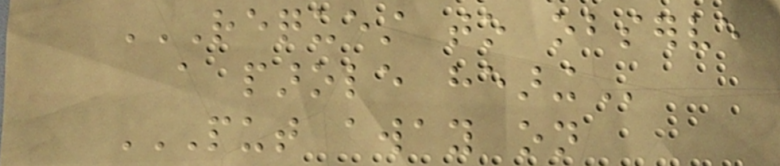REQUEST TO OBSERVE
A PAROLE HEARING
PUT AWAY ON
